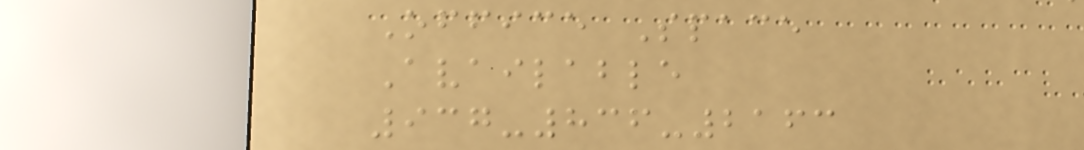Office Space
Available
937-836-2163
